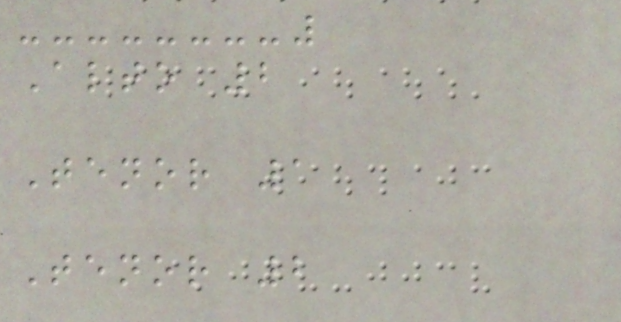Alto 2
Tenor 1
Tenor 2
